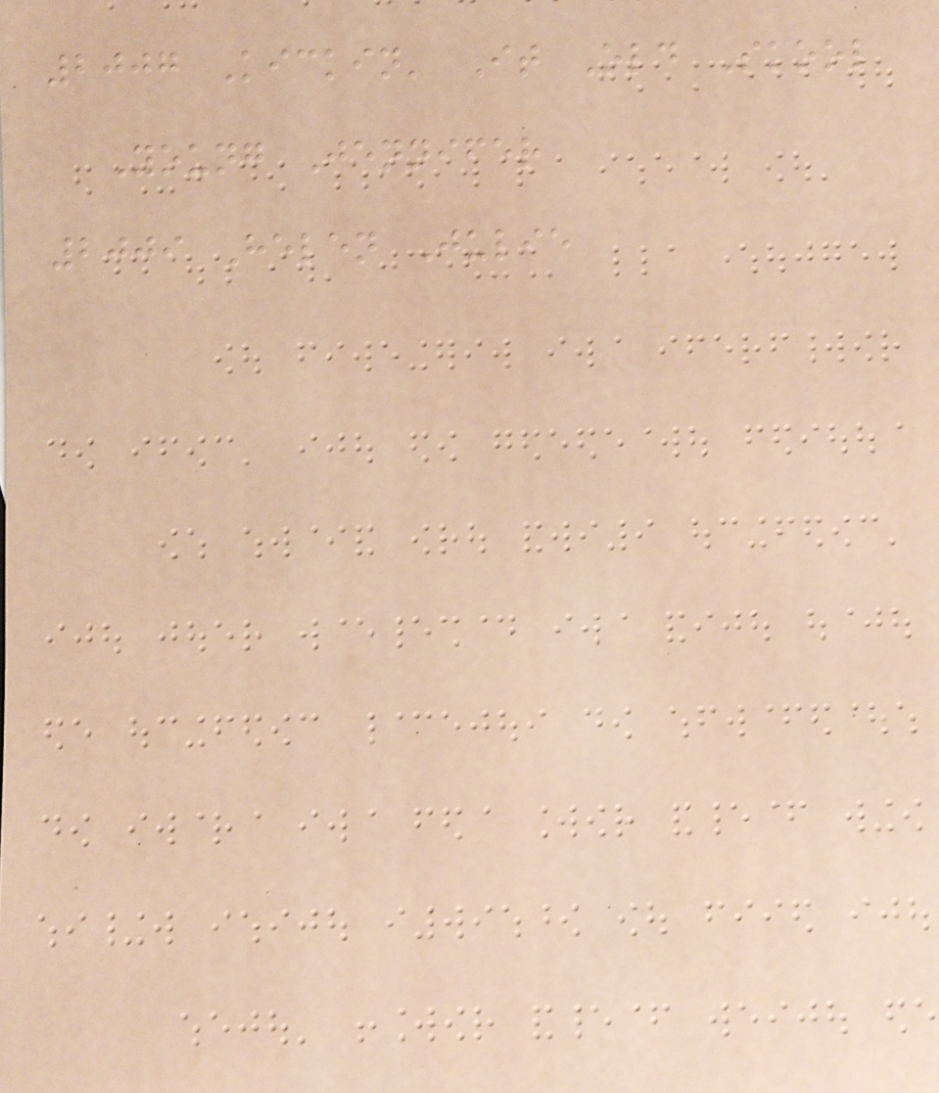2007 Kickin' It Old Skool
Young Jennifer
2009 Helen Julie
